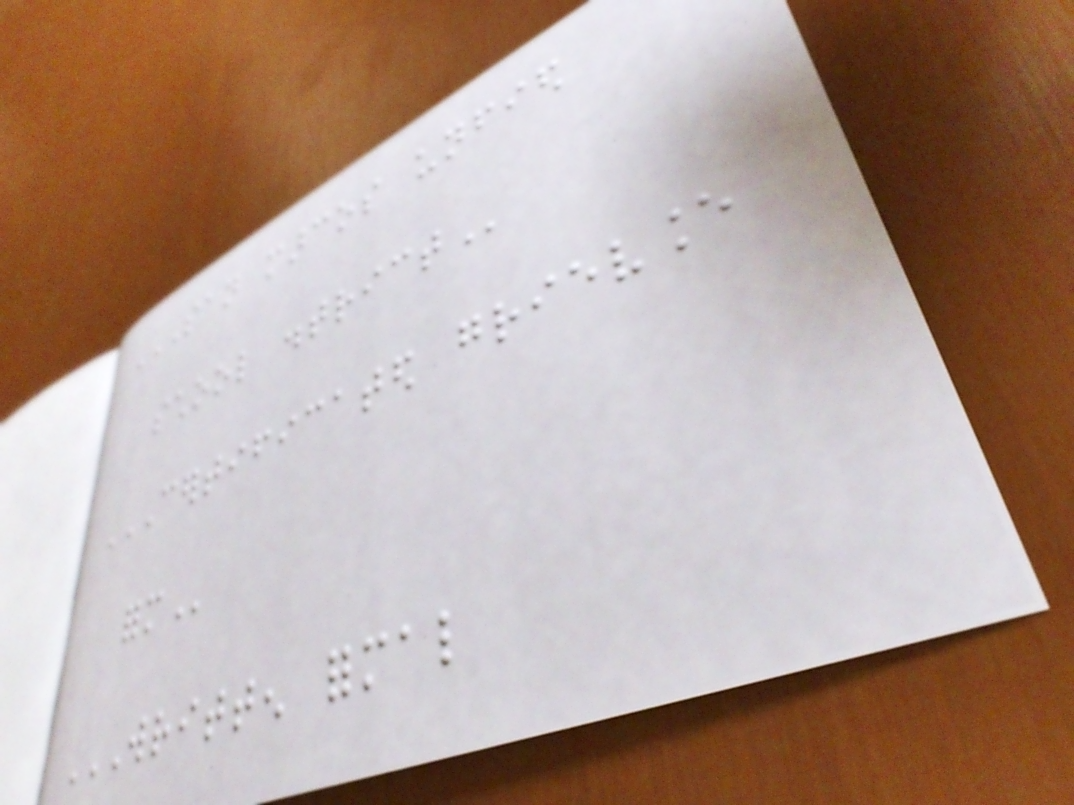SAN MARCOS UNFIED
SCHOOL DISTRICT
CERTIFICATED GRIEVANCE
FORM
WRITTEN FORMAL
